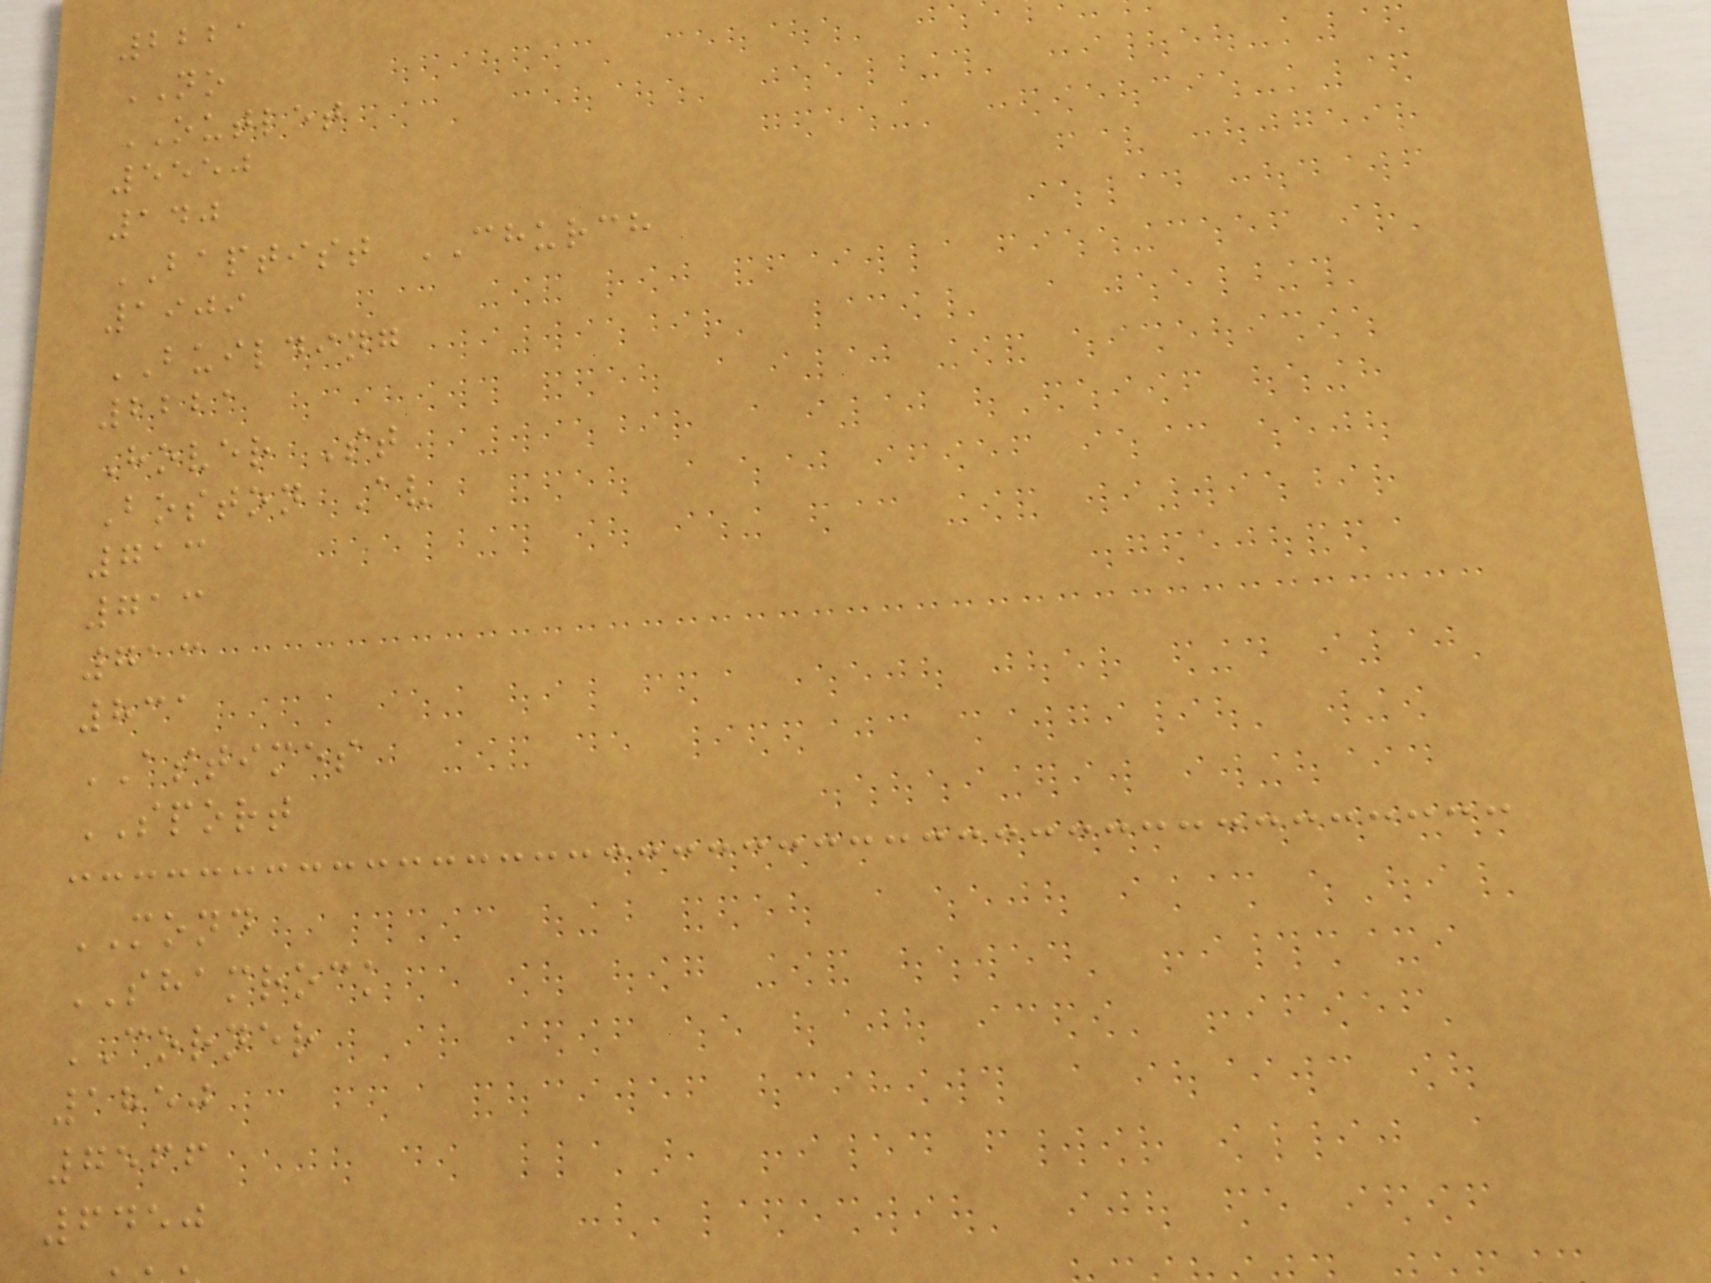2221
NO
OUTLET
5550
140
BAPTIST CHURCH
1909
BUILDING
2221
Hover St
Boston Av
713
713
713
831
ASTIMES
SPORT
MOND
SHAMROCK
CORNER
1850
7566
6450
